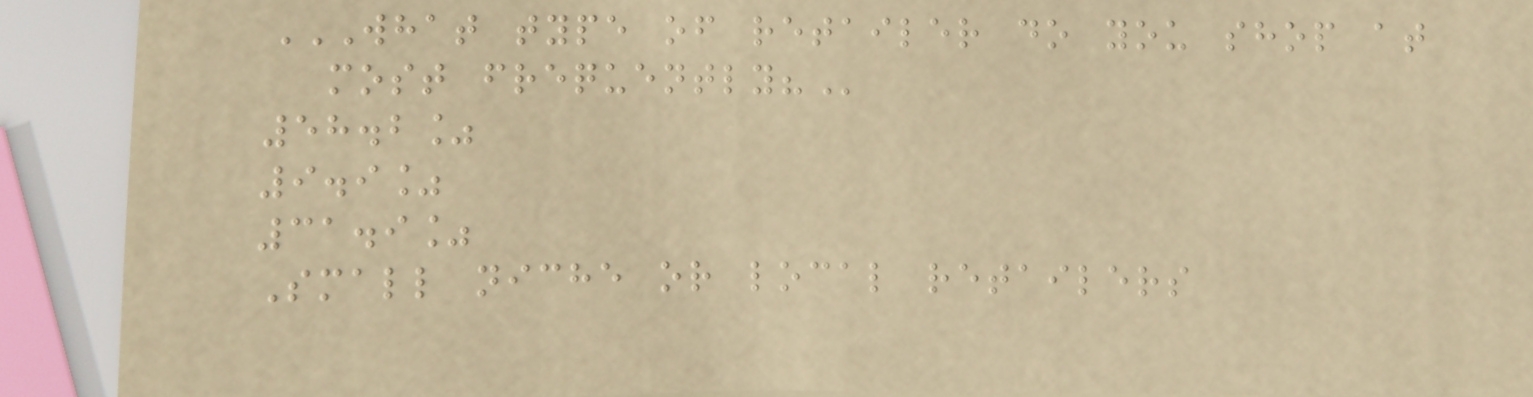WHAT TYPE OF RETAILER DO YOU SHOP AT
MOST FREQUENTLY?
58.2%
9.9%
31.9%
Small niche or local retailers
